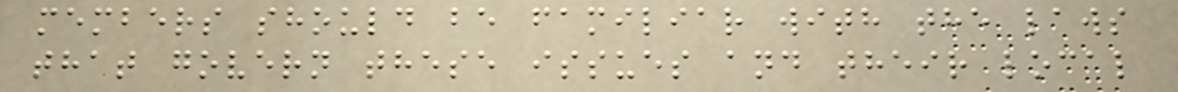members should be familiar with the laws
that govern these issues and their local
